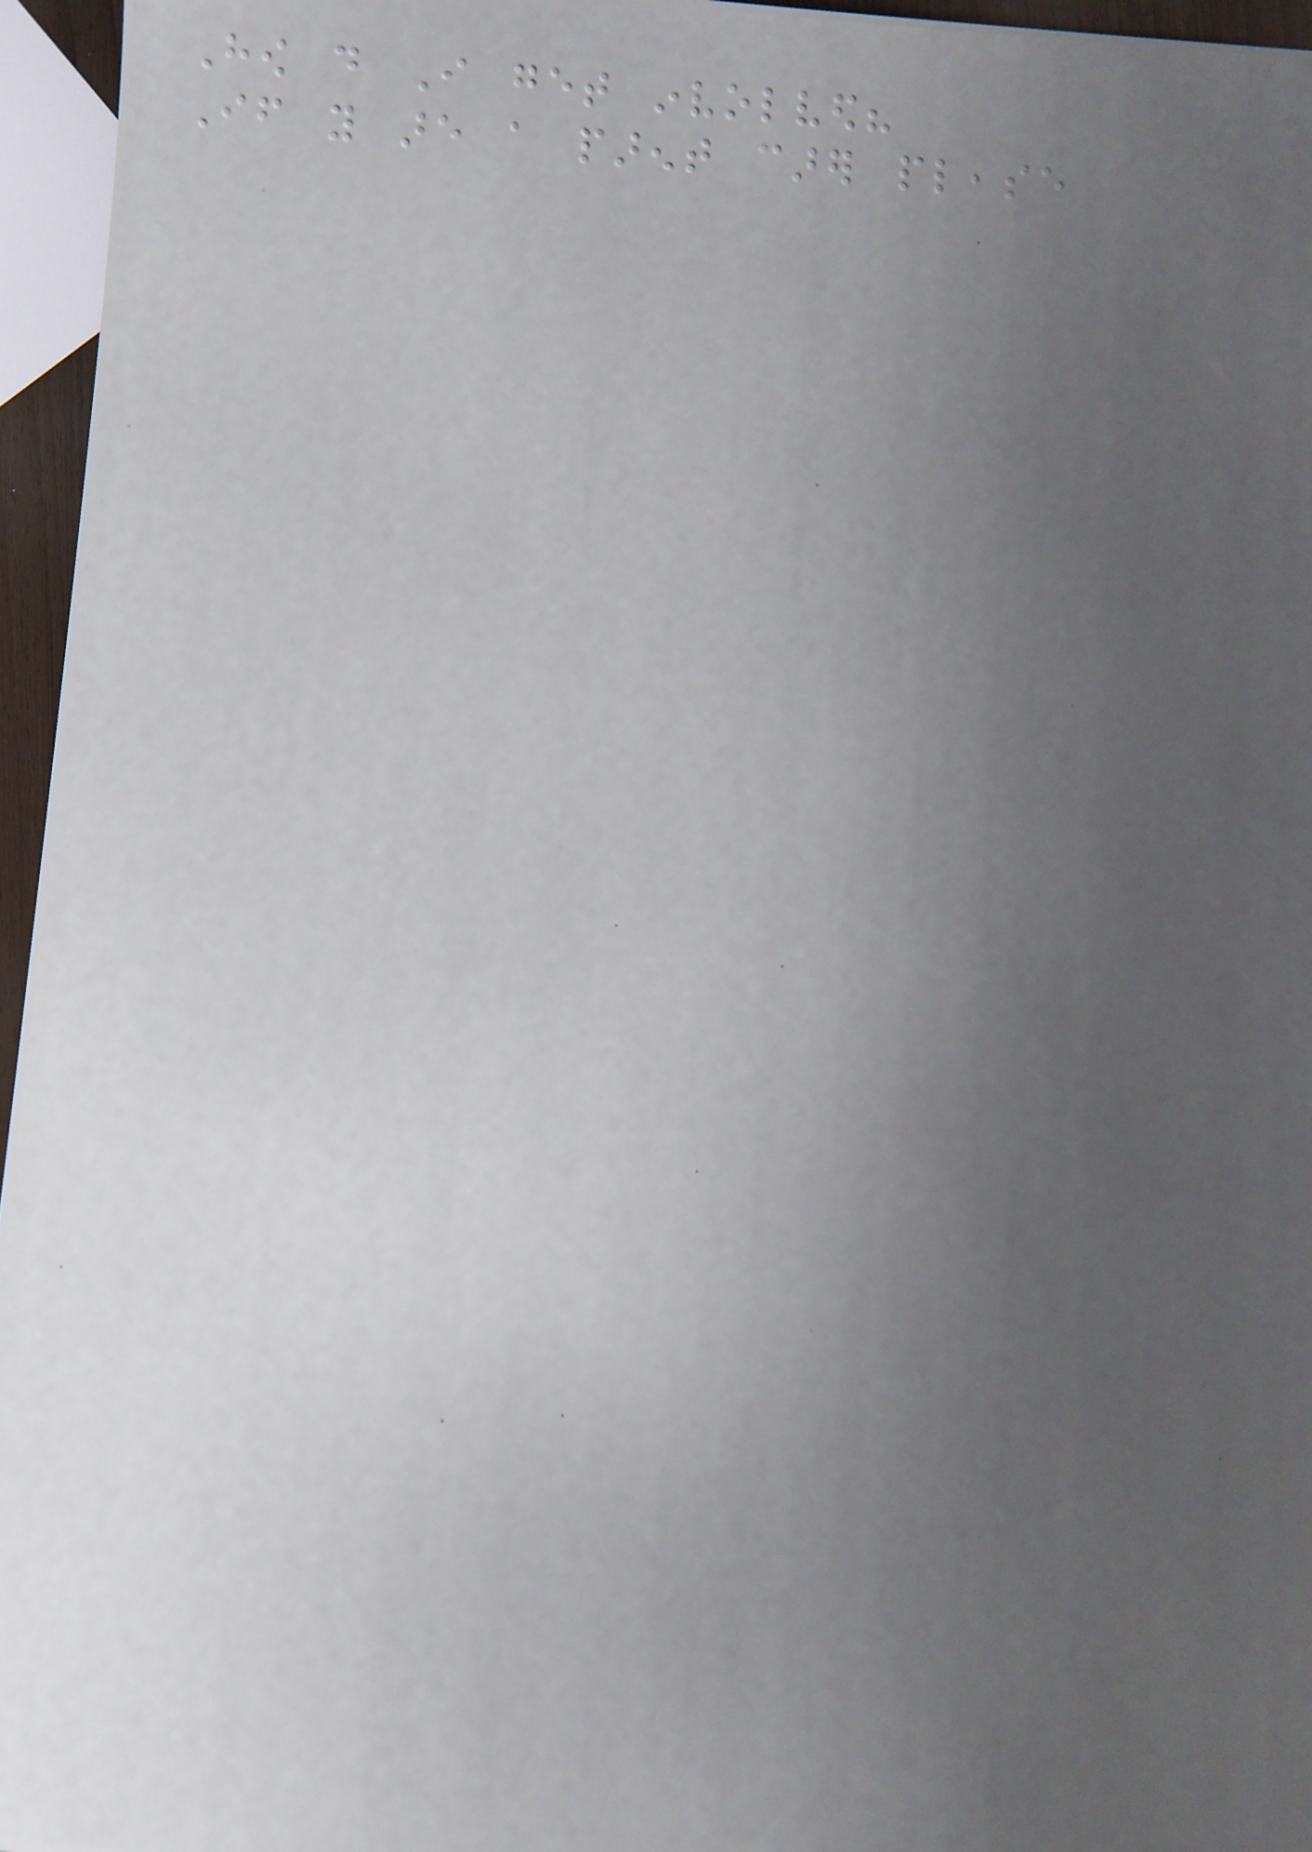How do I get involved?
If you are a parent carer please
